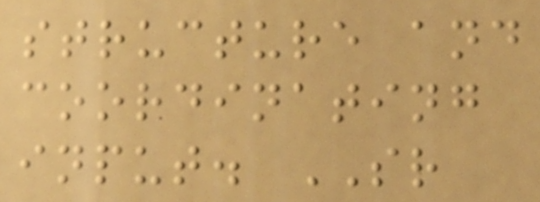structure and
coordinating
input. SR
